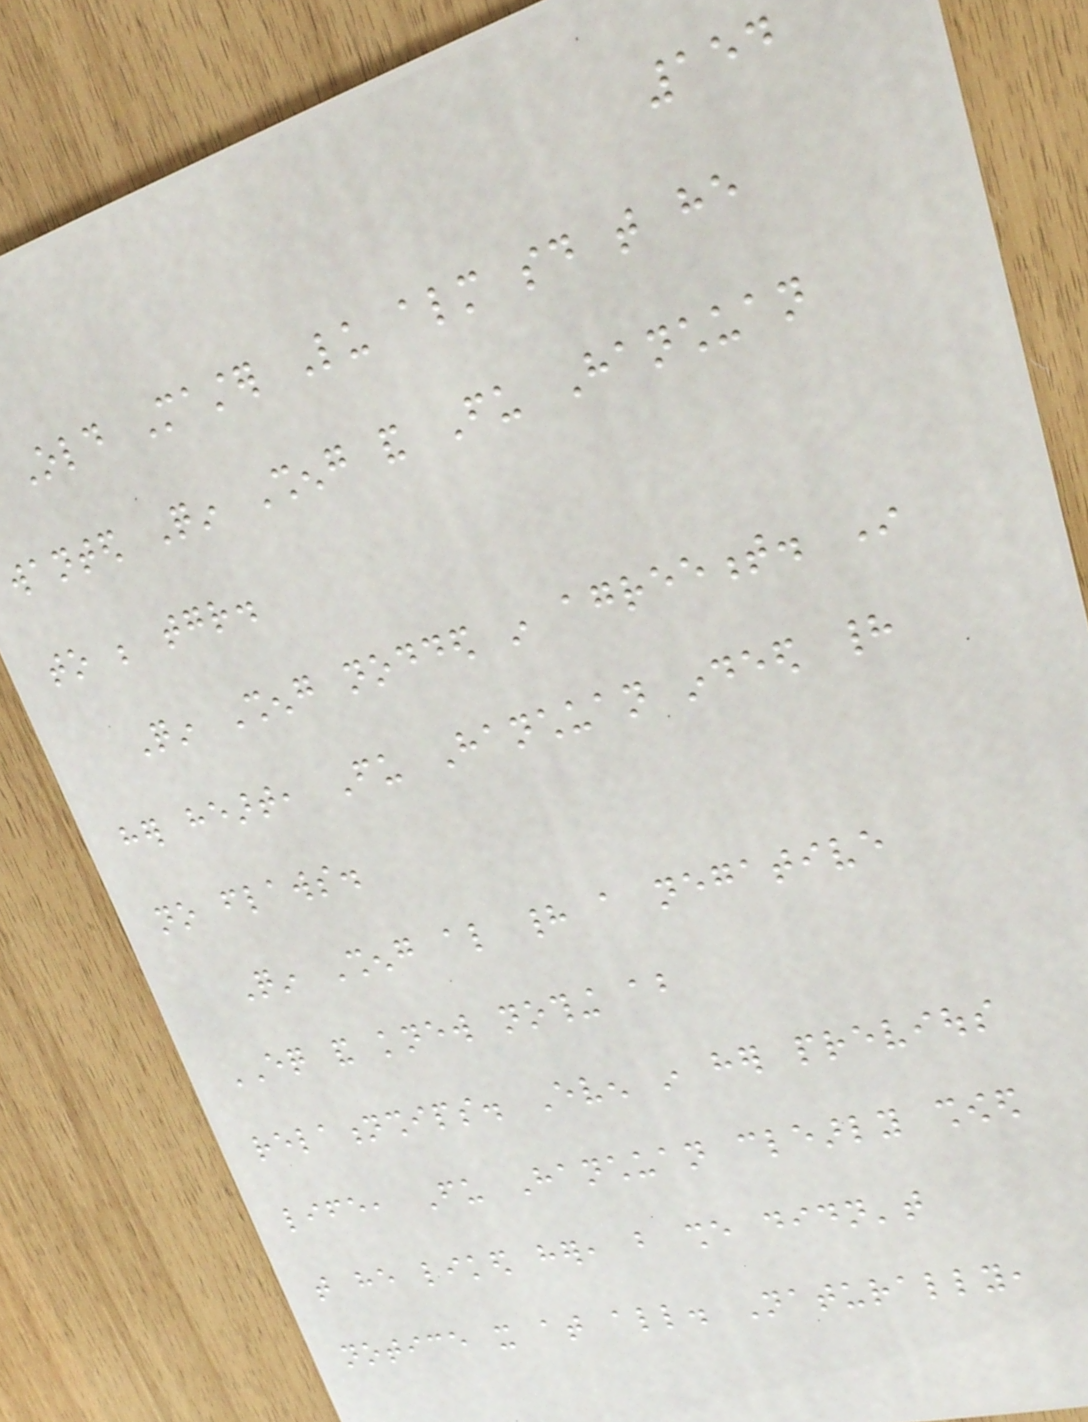154
Old Master Lu almost said that he
wanted Qin Sheng and Fu Hanchuan
to be together.
Qin Sheng nodded in agreement. In
her heart, Fu Hanchuan indeed had
no flaws.
Qin Sheng also had a negative
EQ and knew nothing about
relationships. Even in her previous
life, Fu Hanchuan clearly showed
that he liked her, but she didn't
notice it at all. Naturally,
